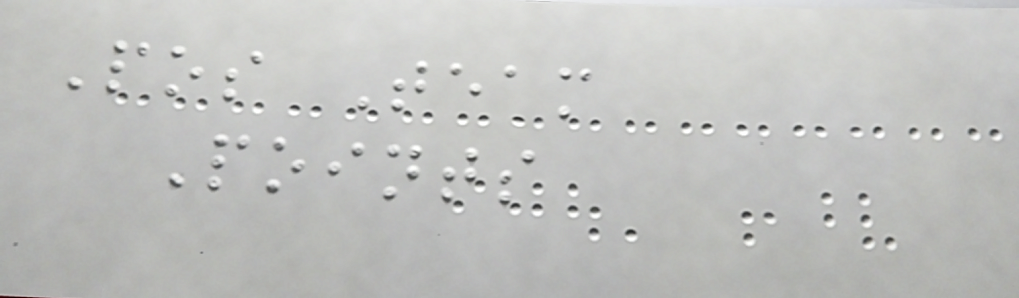Pos Team
Points
